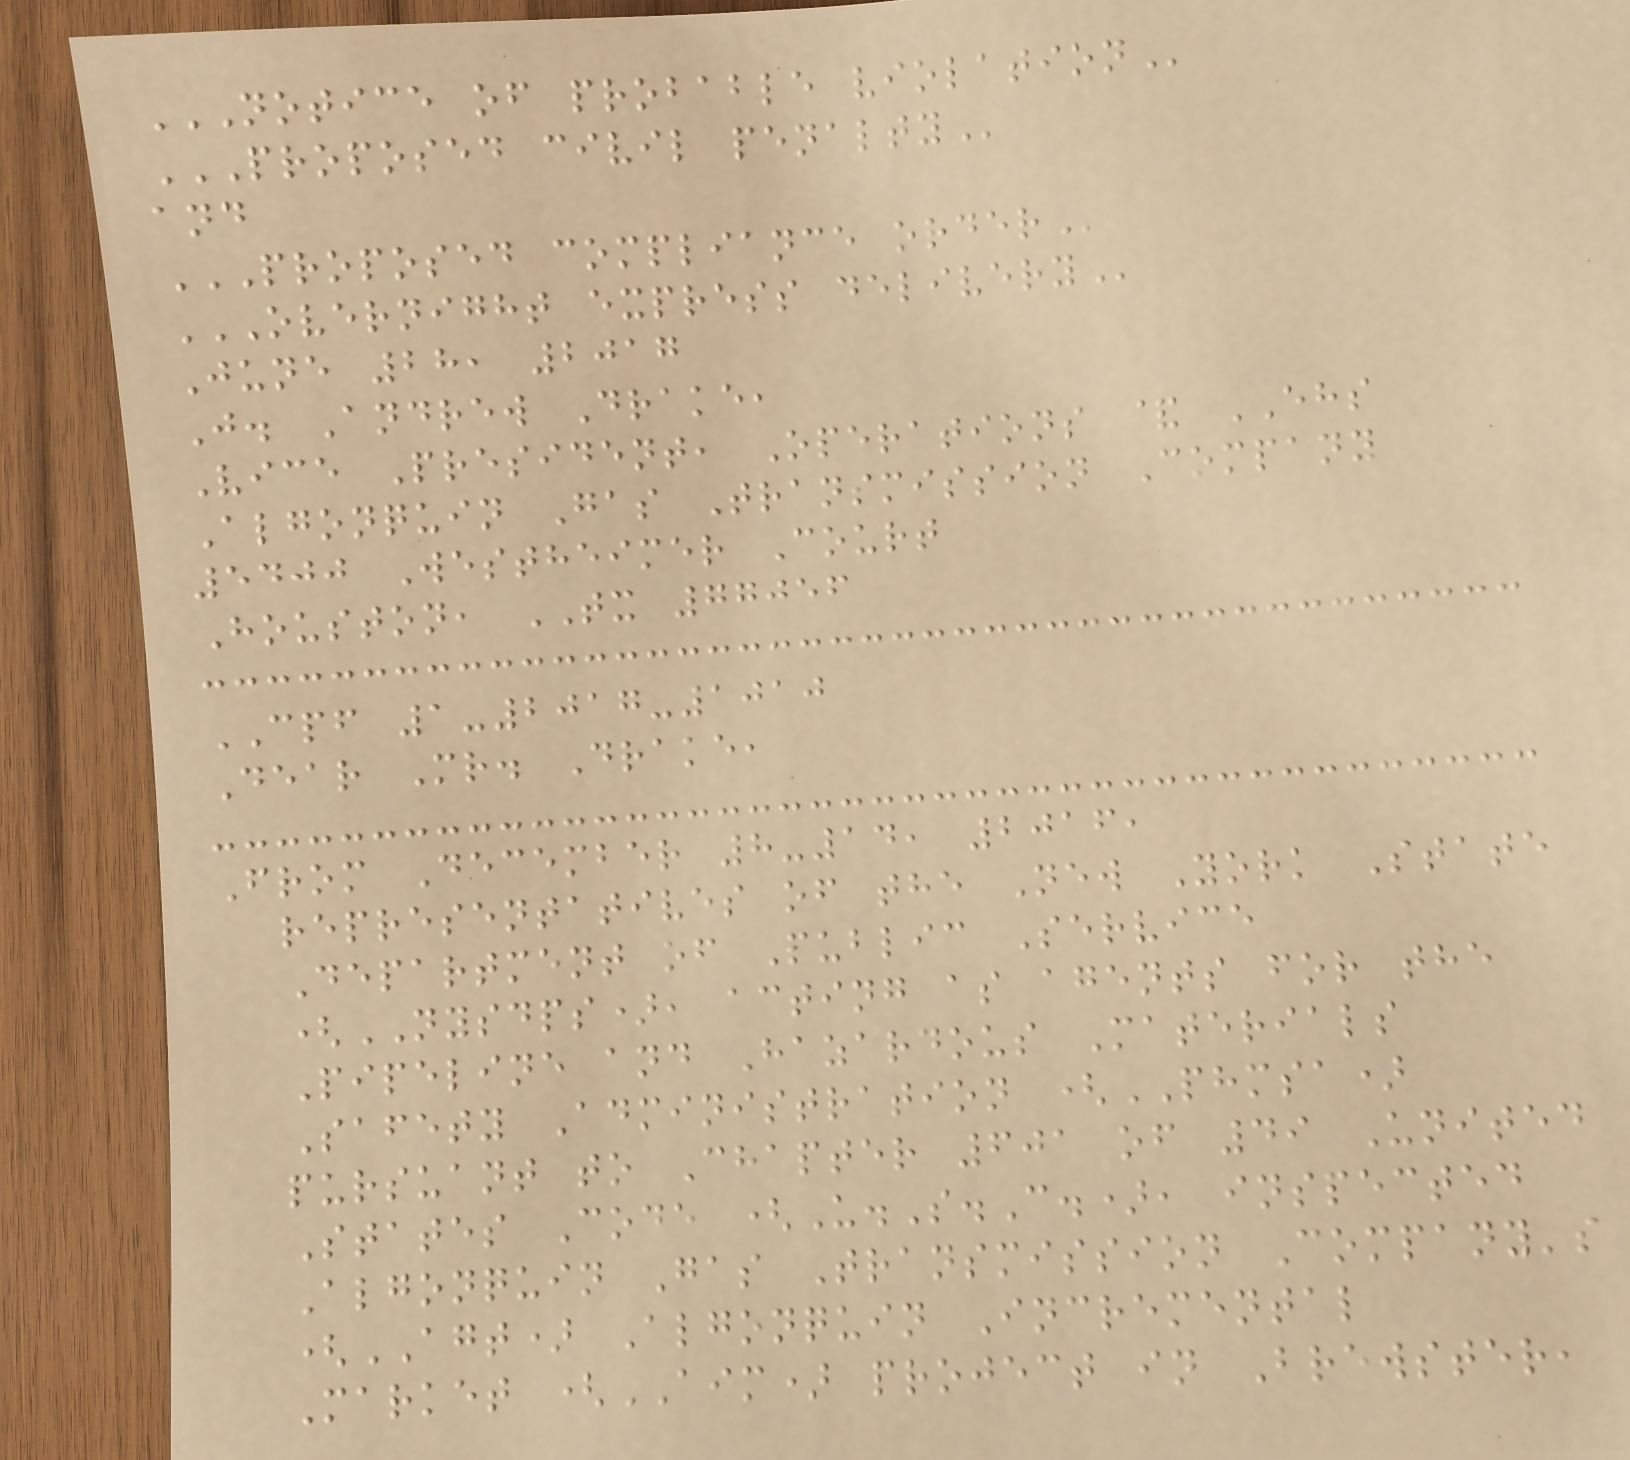NOTICE OF PROBABLE VIOLATION
PROPOSED CIVIL PENALTY
and
PROPOSED COMPLIANCE ORDER
OVERNIGHT EXPRESS DELIVERY
June 28, 2017
J. Andrew Drake,
Vice President, Operations & EHS
Algonquin Gas Transmission Company
5400 Westheimer Court
Houston, TX 77056
CPF 1-2017-1010
Dear Mr. Drake,
From December 8-14, 2016,
representatives of the New York State
Department of Public Service
(NYSDPS), acting as agents for the
Pipeline and Hazardous Materials
Safety Administration (PHMSA)
pursuant to Chapter 601 of 49 United
States Code (U.S.C.), inspected
Algonquin Gas Transmission Company's
(AGT) Algonquin Incremental
Market (AIM) project in Brewster,
